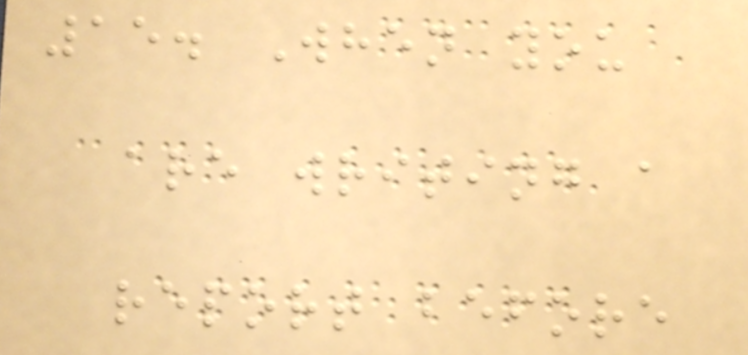15. When you
are writing a
report before
